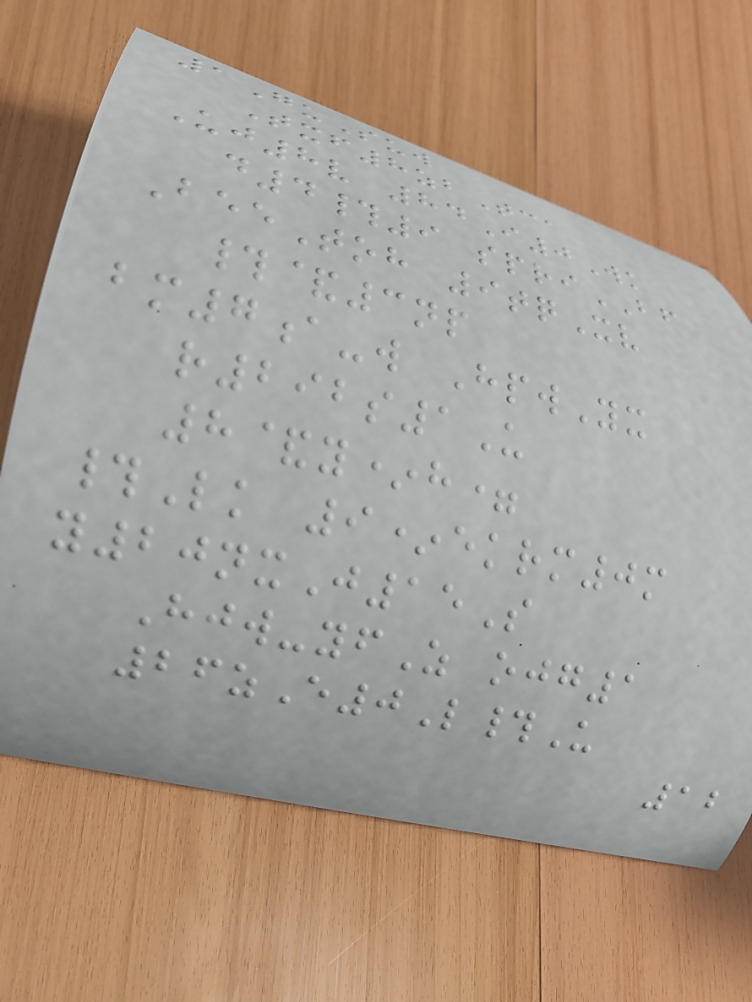1GuSuw
Txf8zbTca
Uj8v 84I0Wk
d4#9 spriBF
BeeToh 9tqXv
#&3np
bm7a-w HpwYx
r292s1U
8&y*h=
#Lk 9*ekrm0m
y20nxJ15S
Hjw-yfZ ojg1
26zE0L#U
12
